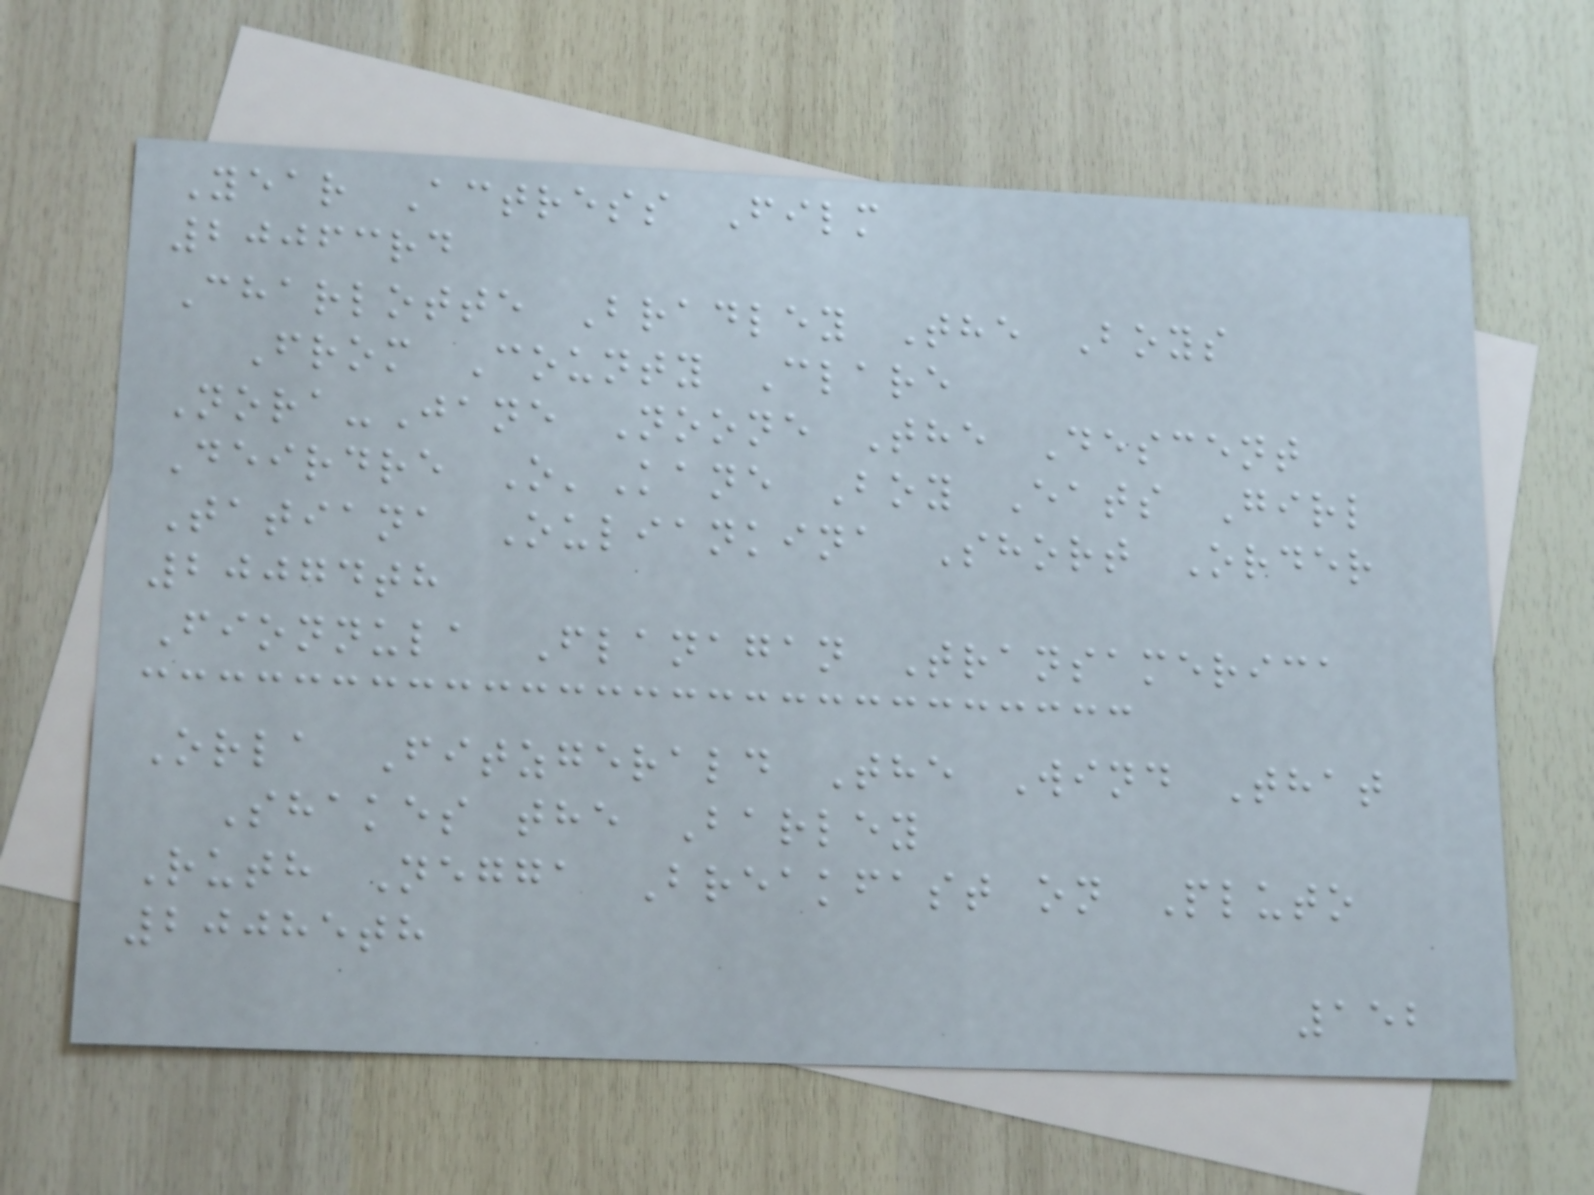Year Actress Film
20063rd
Charlotte Bradley The Boys
From County Clare
Nora-Jane Noone The Descent
Deirdre O'Kane Boy Eats Girl
Tatiana Ouliankina Short Order
20074th
Fionnula Flanagan Transamerica
Orla Fitzgerald The Wind That
Shakes the Barley
Ruth Negga Breakfast on Pluto
20085th
152
